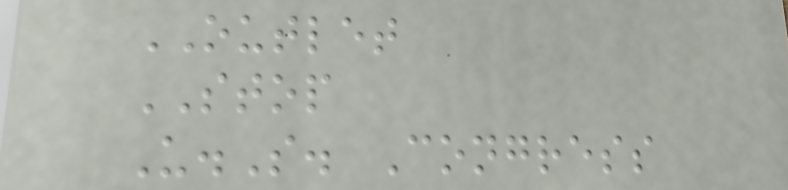OUTLET
STOP
U.S. Congress
